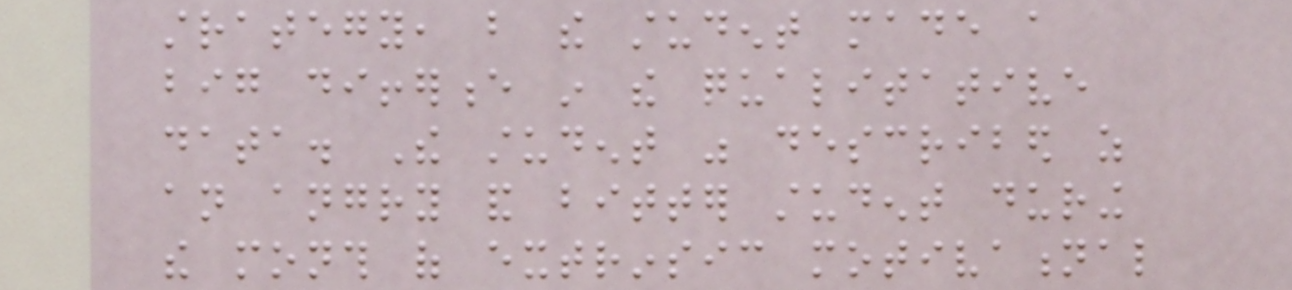strategy, but the student made a
big difference in the qualitative
data. The student was described as
an angry and bitter student during
the month of extrinsic motivational
